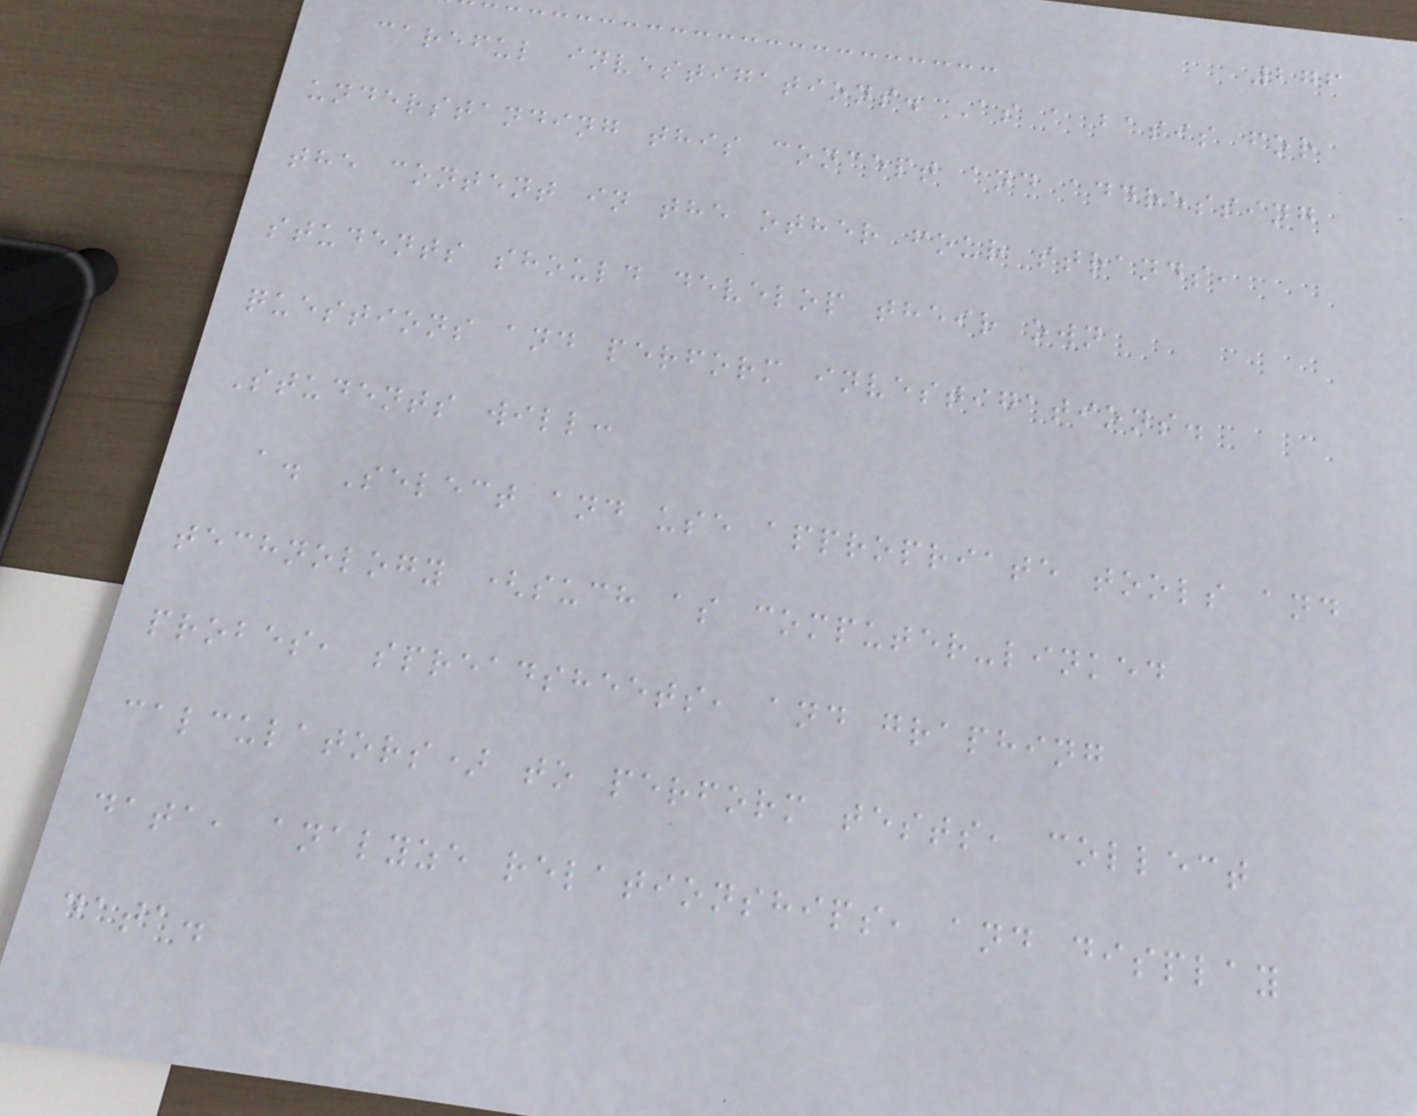276
careful investigations. As a basis for
understanding this concept and addressing
the content in the other four strands,
students should develop their own
questions and perform investigations.
Students will:
a. Select and use appropriate tools and
technology (such as computer-linked
probes, spreadsheets, and graphing
calculators) to perform tests, collect
data, analyze relationships, and display
data.
